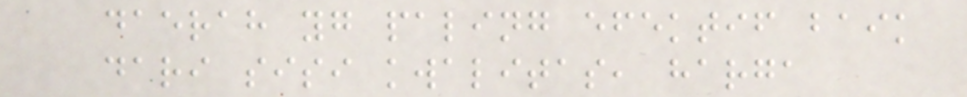daerah yg paling efektif baik
dari sisi kwalitas, harga
